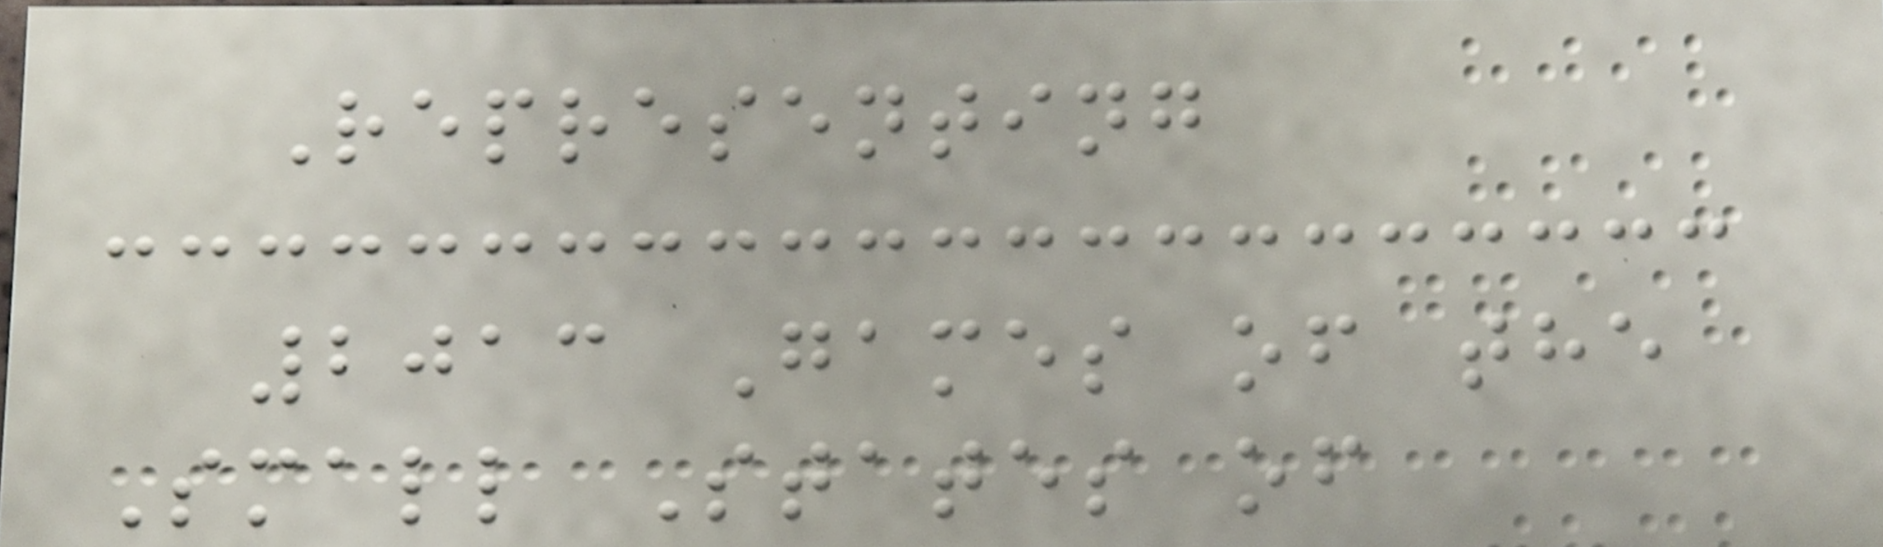Representing
2013 Games of the
Small States of
